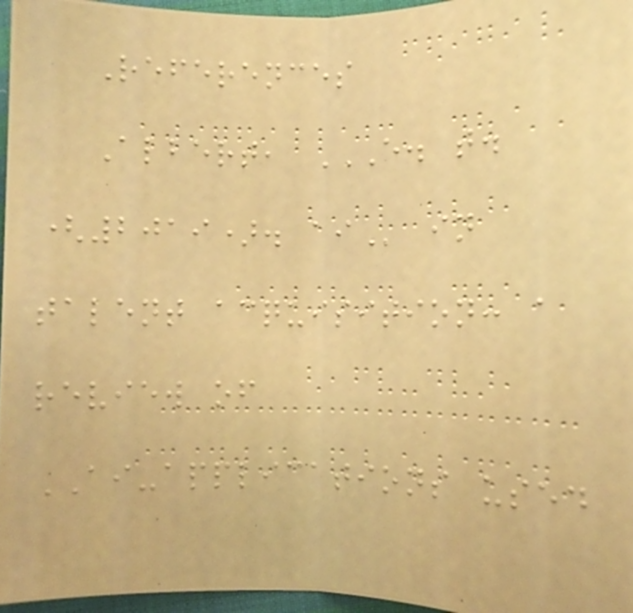References
Albert, E. T.
(2019). AI in
talent acquisition: a
review of
AI-applications used
